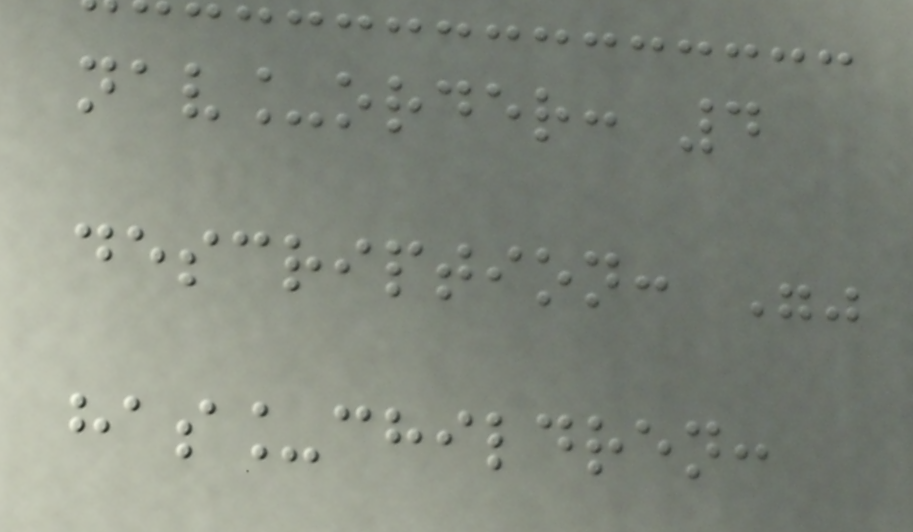nav_order: 4
description: ""
has_children:
